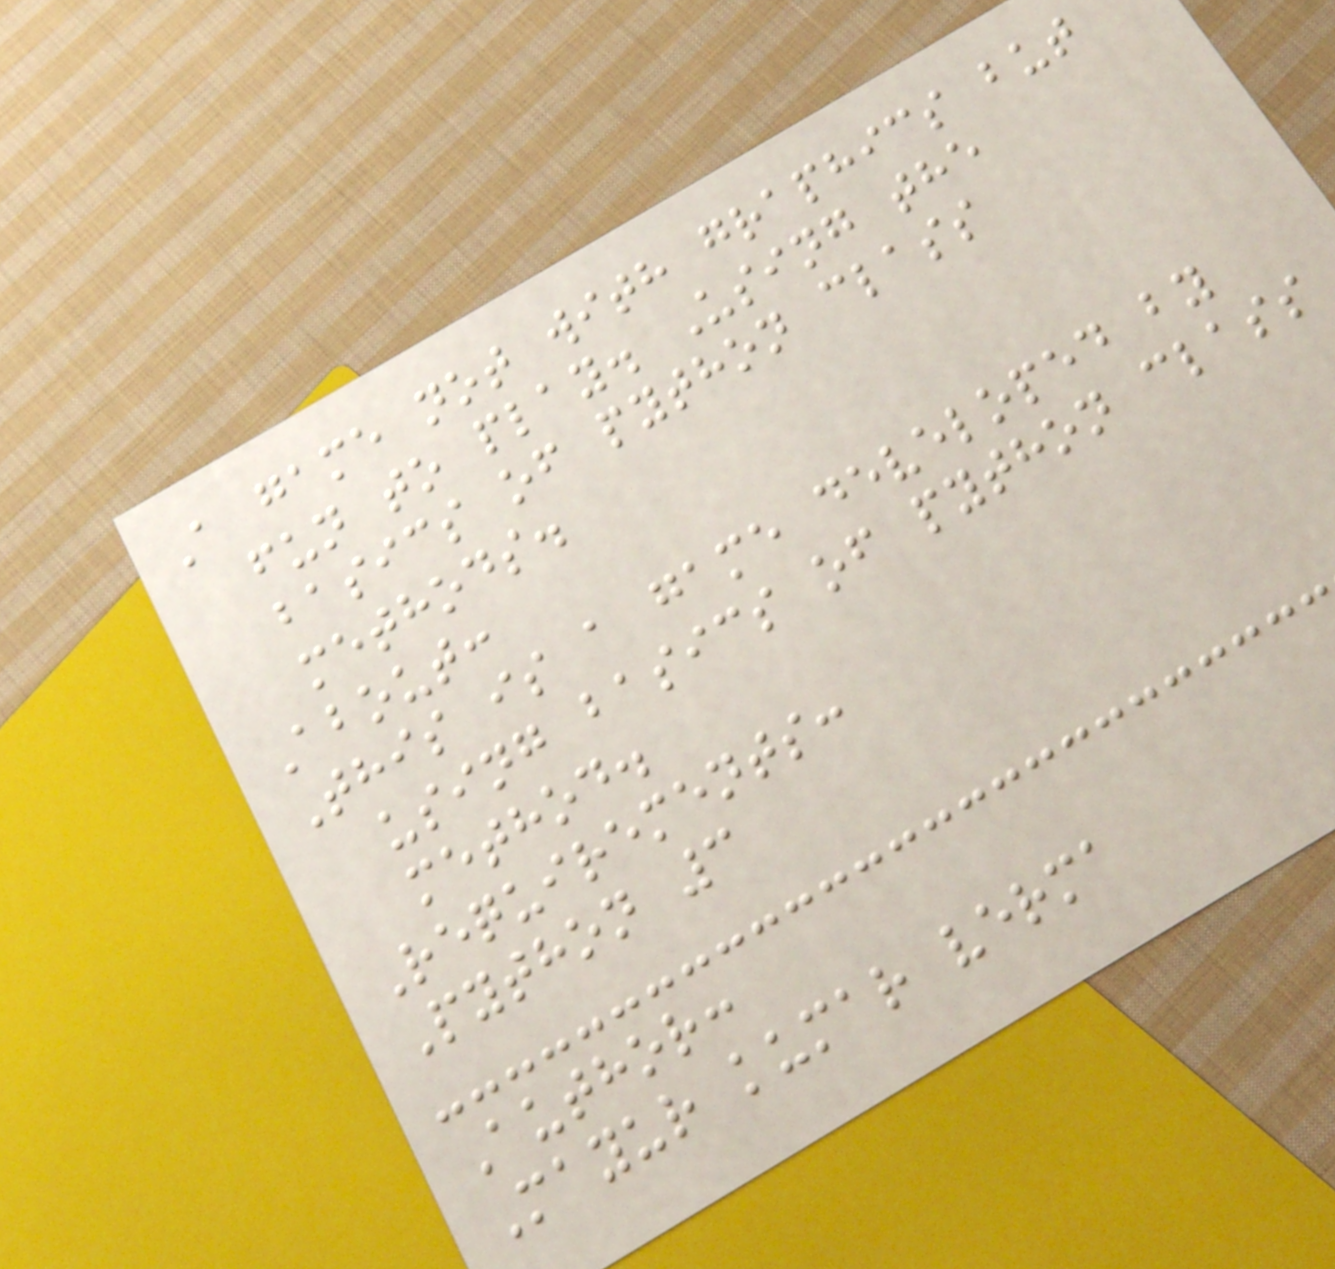A game not with graphics but
fun to play. Using the
basics of python class
methods.
About:
This is a game developed by
using basics of python class
method.
Requirements:
Python 3
Author:
Mayur kumar verma
